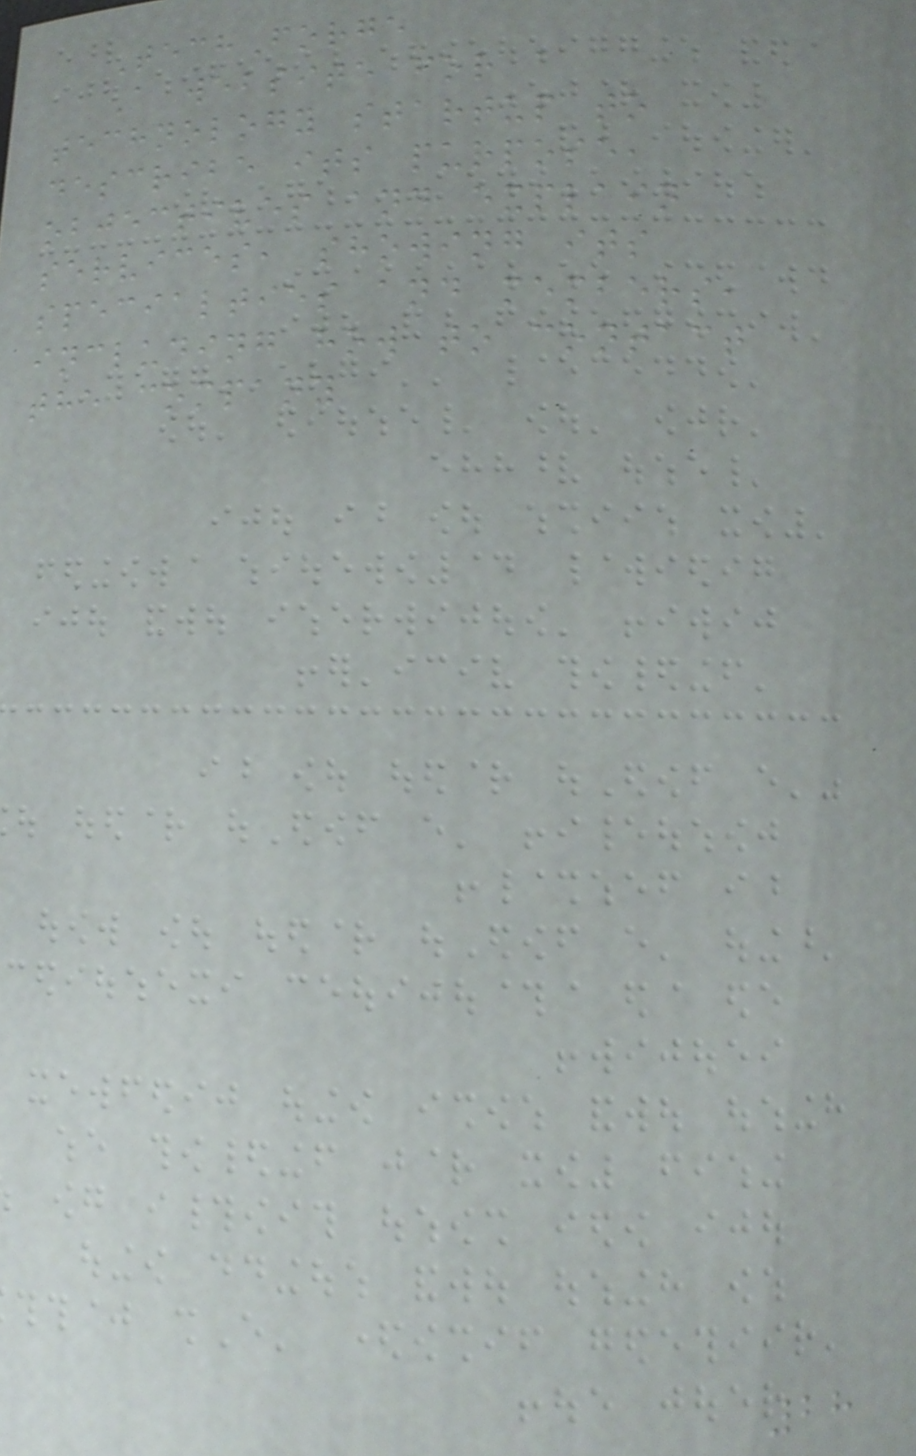TechForge
A website for a
technology startup to
describe its purpose,
objectives and explain
services, showing its
specialties and members,
including how to contact
the company
28
